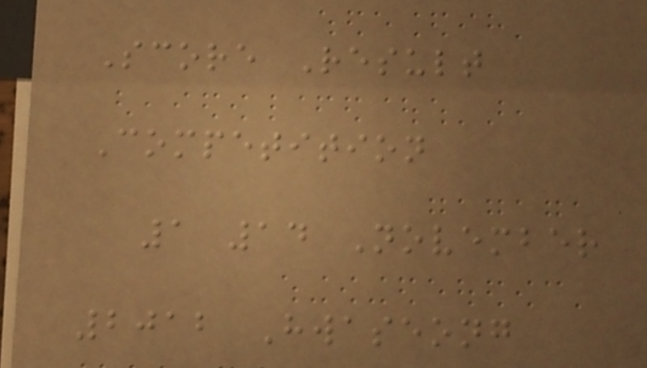Score Result
Competition
1 14 November
2012 Hwaseong
